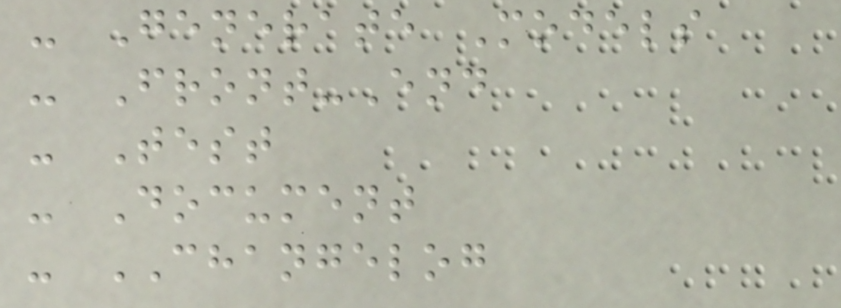- Generate Models
- Front-End
- Test
- Document
- CHANGELOG
